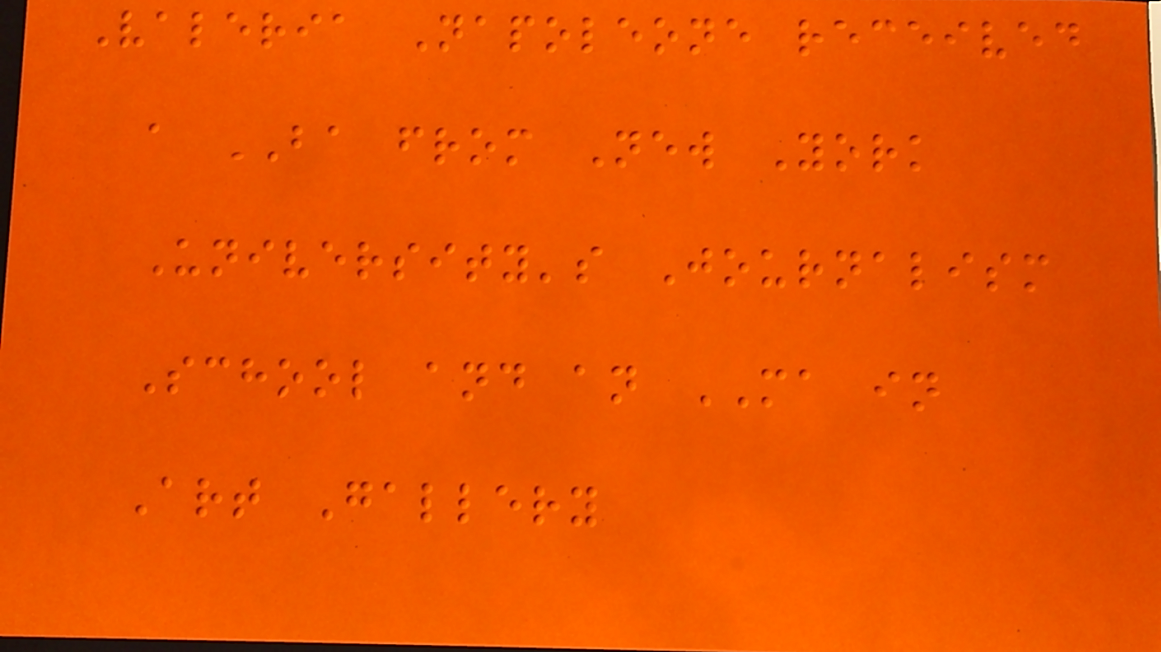Valeria Napoleone received
a BA from New York
University's Journalism
School and an MA in
Art Gallery
